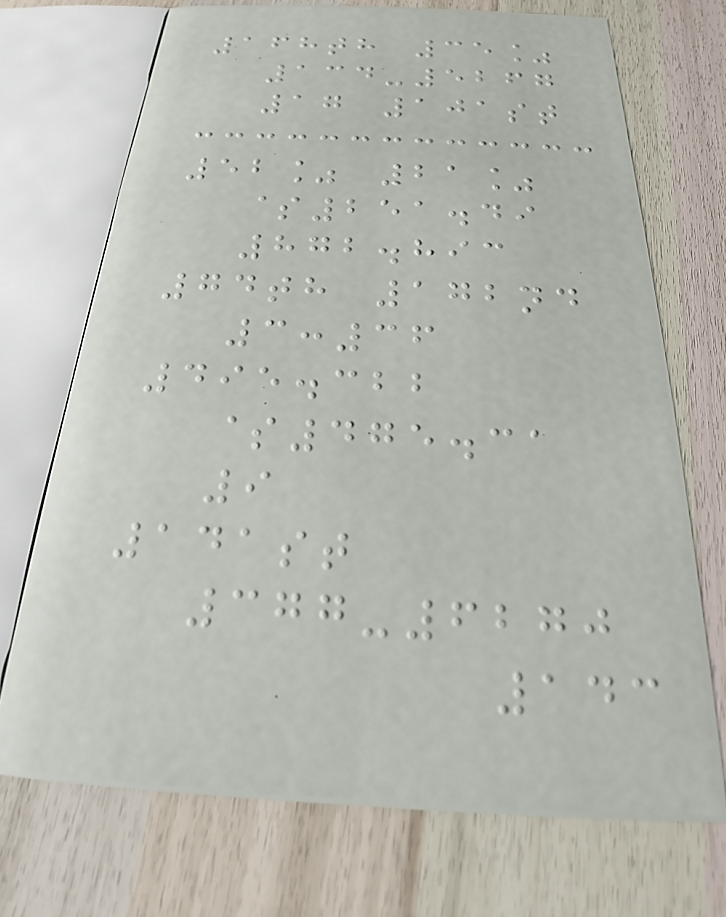168th 35%
134-5267
17 101st
52% 21%
$251.49
872.893
74th 172nd
3:36
495.322
$475.31
9
141st
377-6270
143
